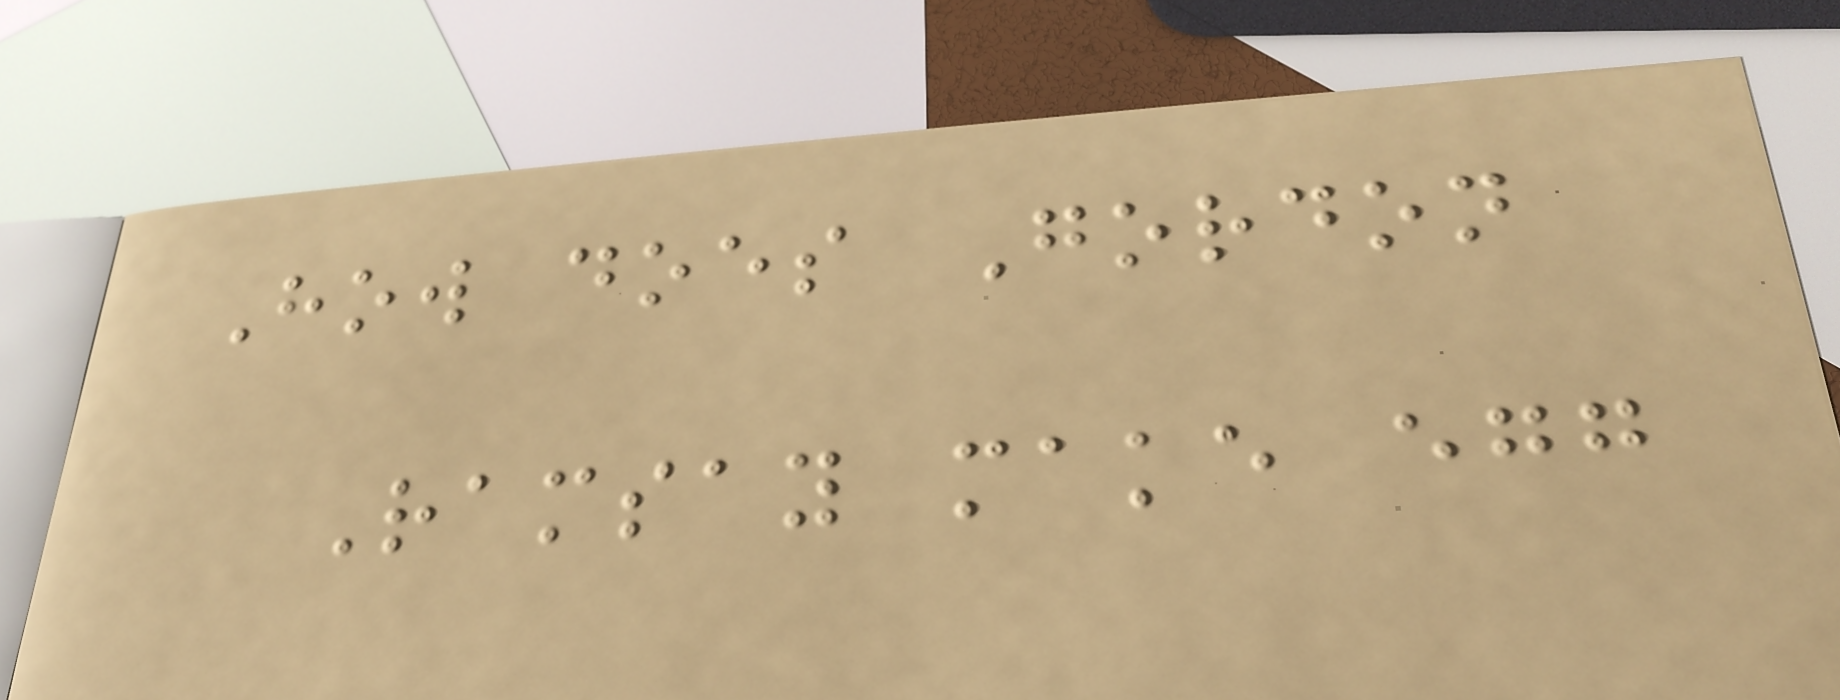How does Gordon
Ramsay make egg
